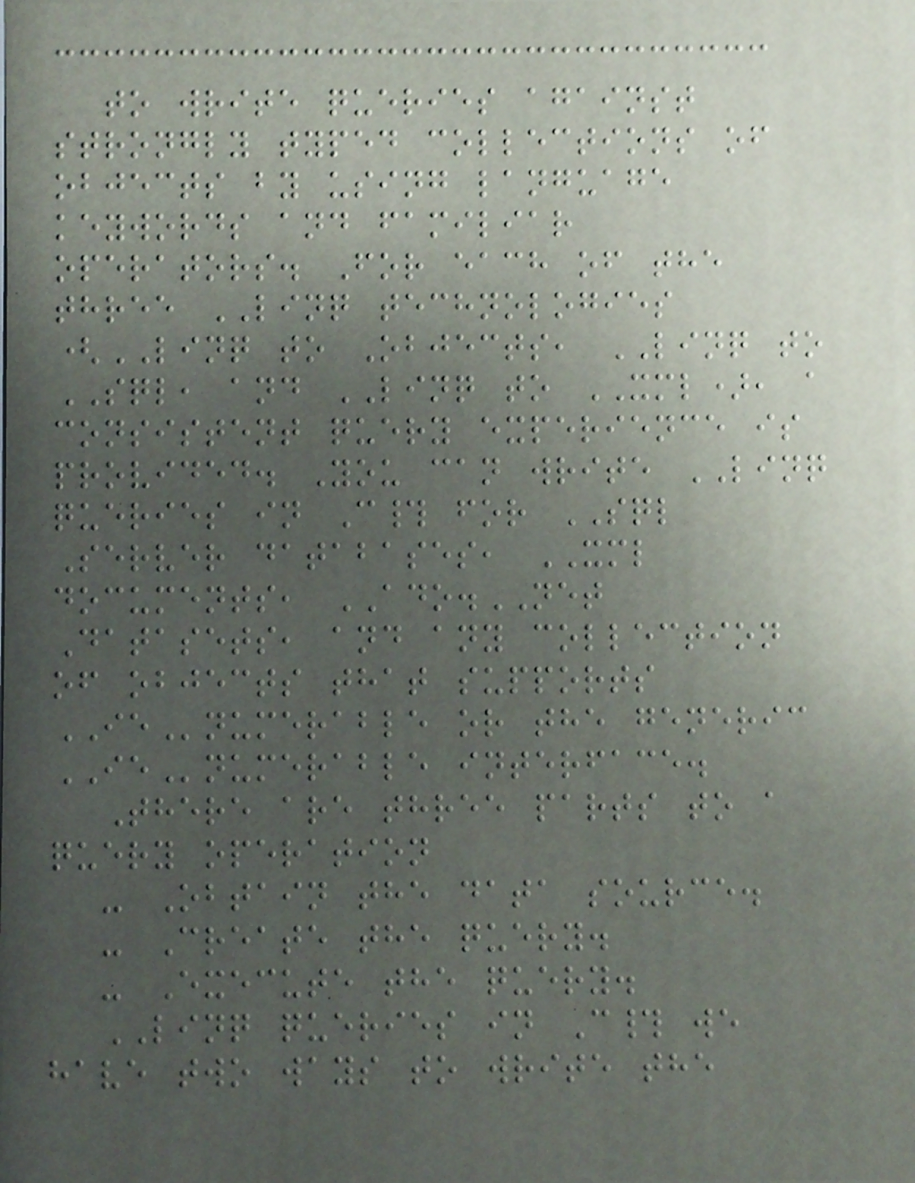to write queries against
strongly typed collections of
objects by using language
keywords and familiar
operators. For each of the
three LINQ technologies
(LINQ to Objects, LINQ to
SQL, and LINQ to XML), a
consistent query experience is
provided. You can write LINQ
queries in C# for SQL
Server databases, XML
documents, ADO.NET
Datasets, and any collection
of objects that supports
IEnumerable or the generic
IEnumerable interface.
There are three parts to a
query operation
- Obtain the data source.
- Create the query.
- Execute the query.
LINQ queries in C# we
have two ways to write the
